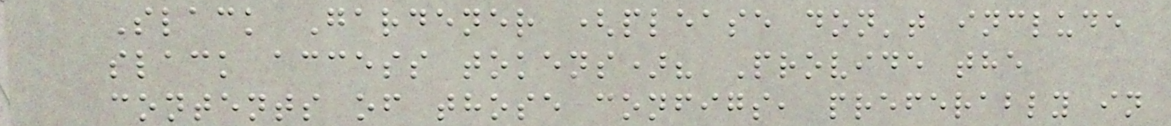Slack Gardener (please don't include
slack access tokens)? Provide the
contents of those configs, preferably in
